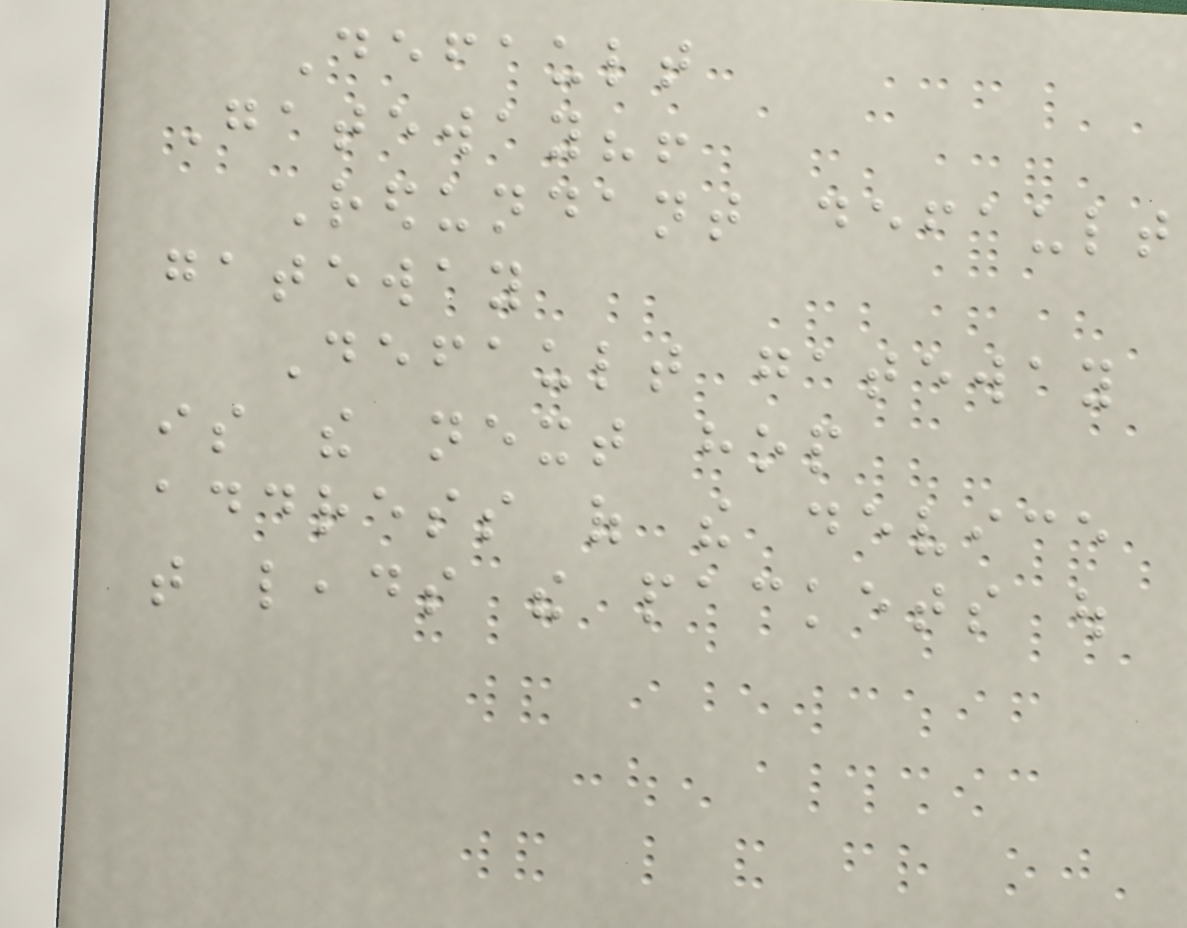Default
Gateway?!
Redundant default
gateway
Default gateway
is the next hop
address of the device
that leads the packets out
